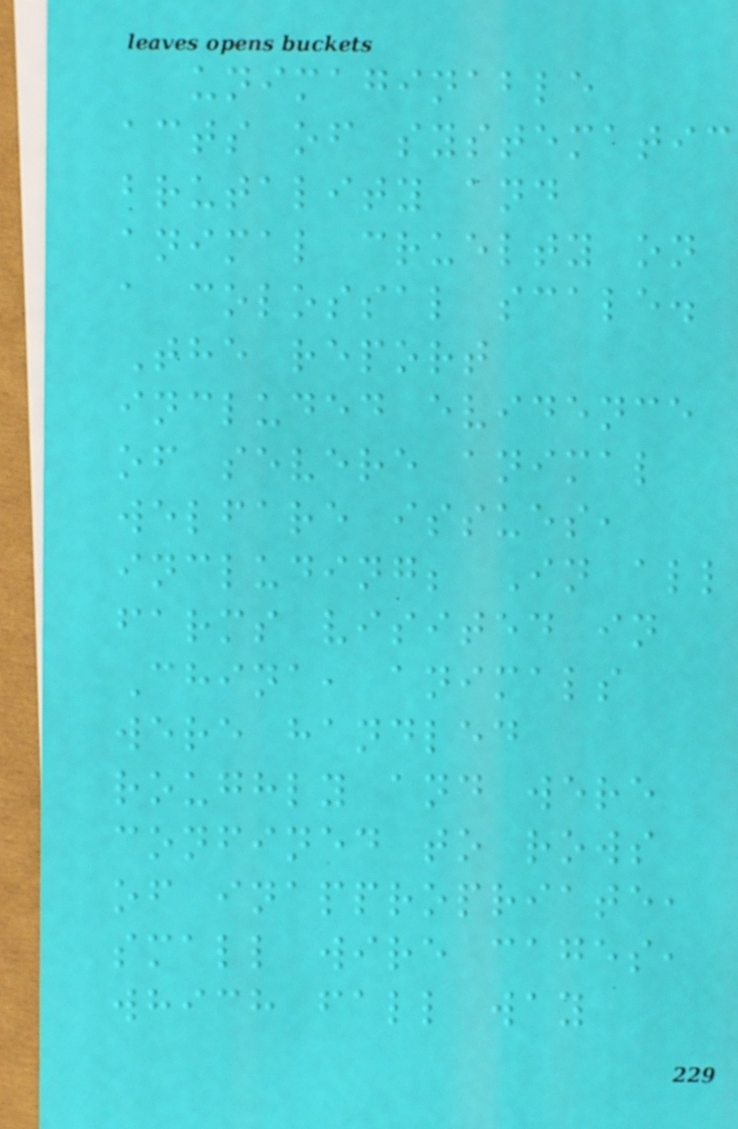unimaginable
acts of systematic
brutality and
animal cruelty on
a colossal scale.
The report
included evidence
of severe animal
welfare issues,
including; In all
farms visited in
China, animals
were handled
roughly and were
confined to rows
of inappropriate,
small wire cages,
which fall way
